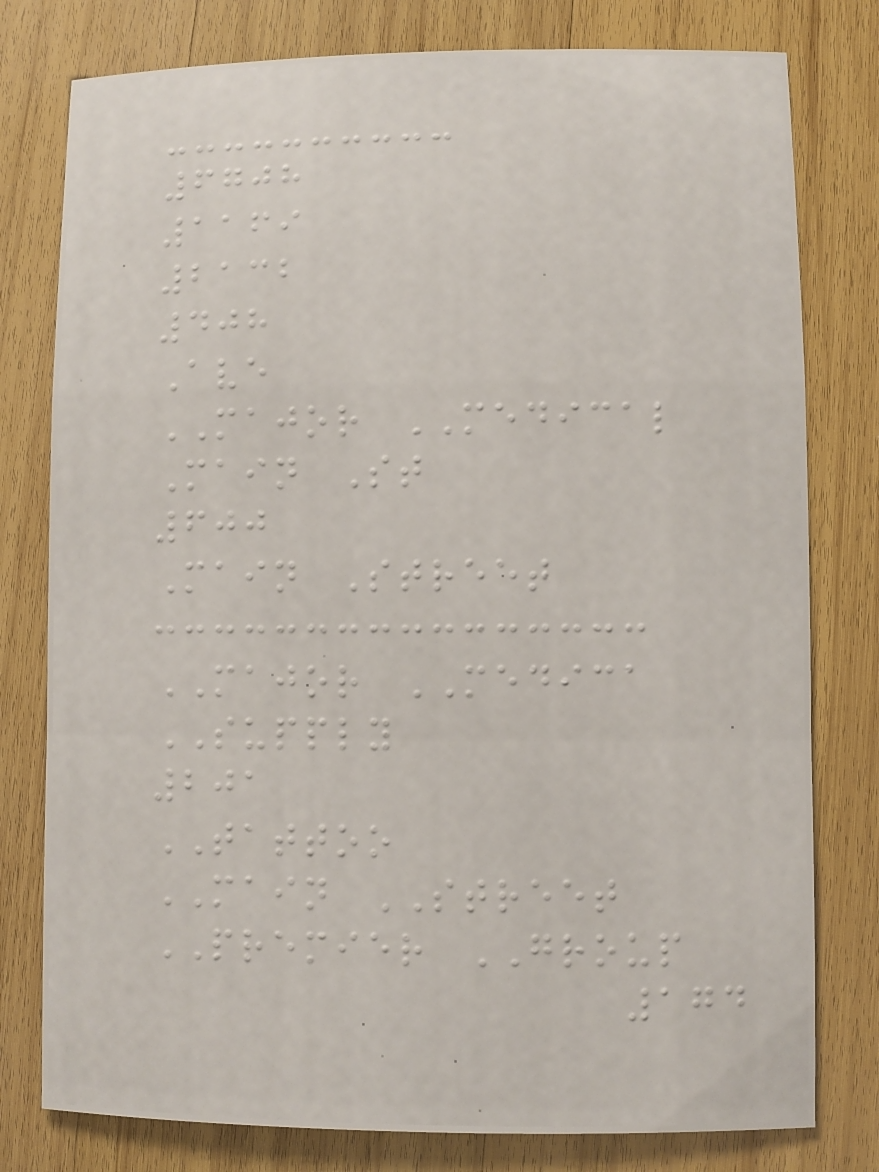6708
1169
2132
408
Ave
MAJOR MEDICAL
Main St
600
Main Street
MAJOR MEDICA
SUPPLY
201
TATTOO
MAIN STREET
PREMIER GROUP
174
